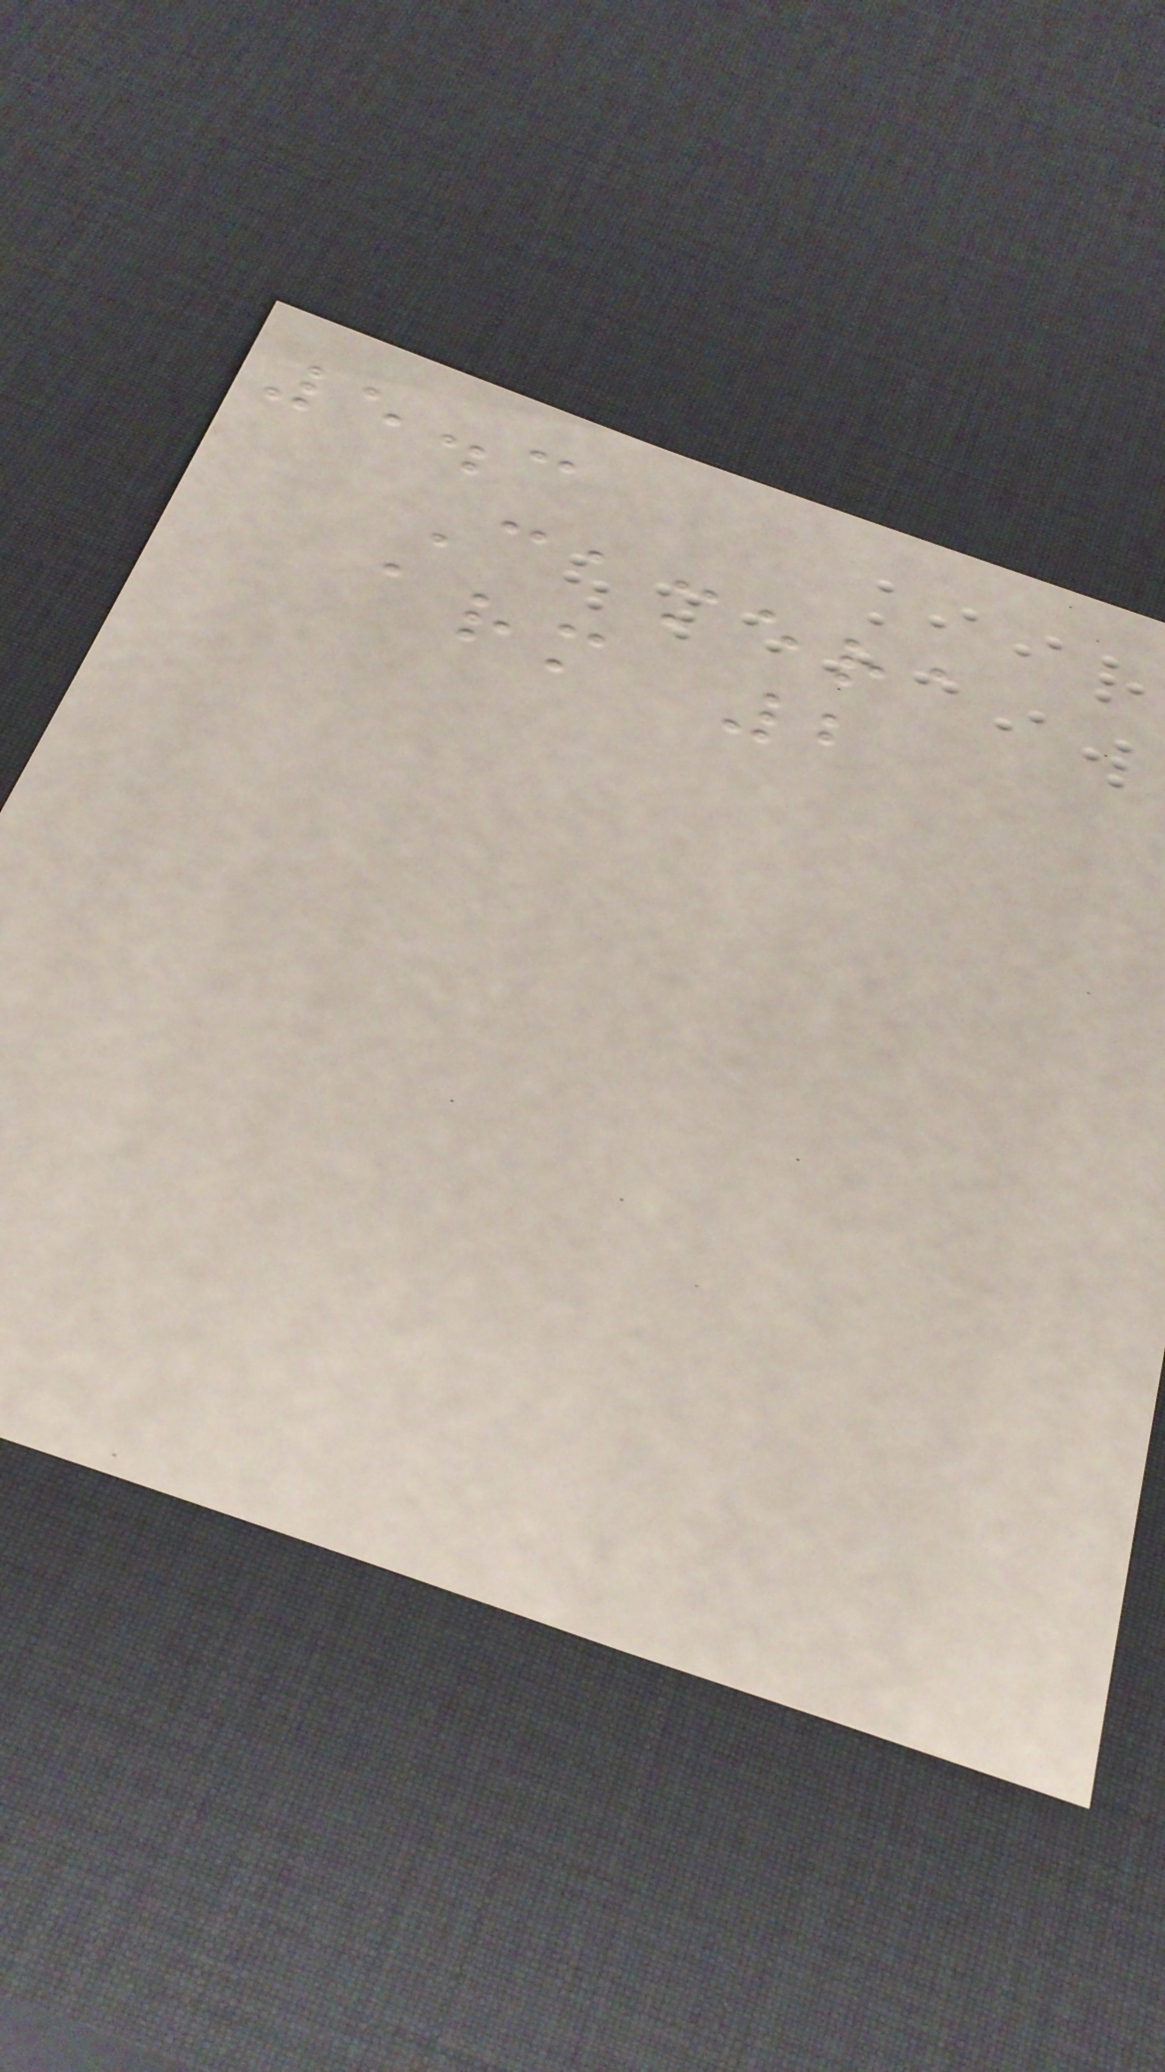5.3
Camera
arm 2
